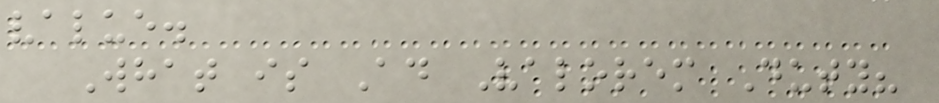value.
What is Ad Valorem Duty?
